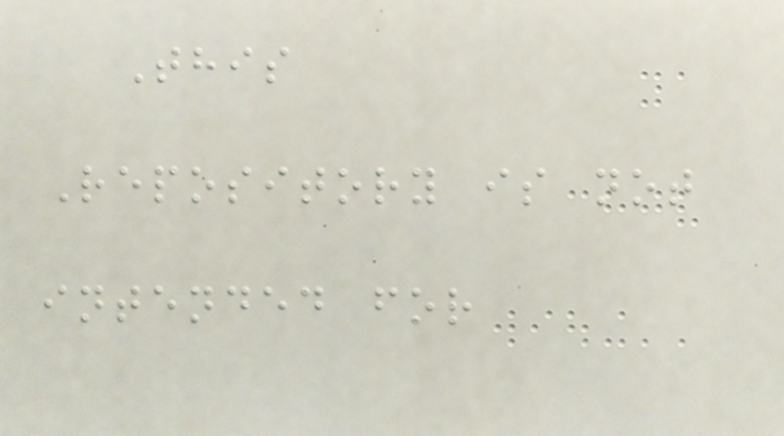This
Repository is not
intended for
